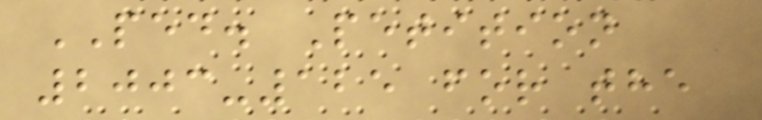PED. Petition
2003-125 for the
